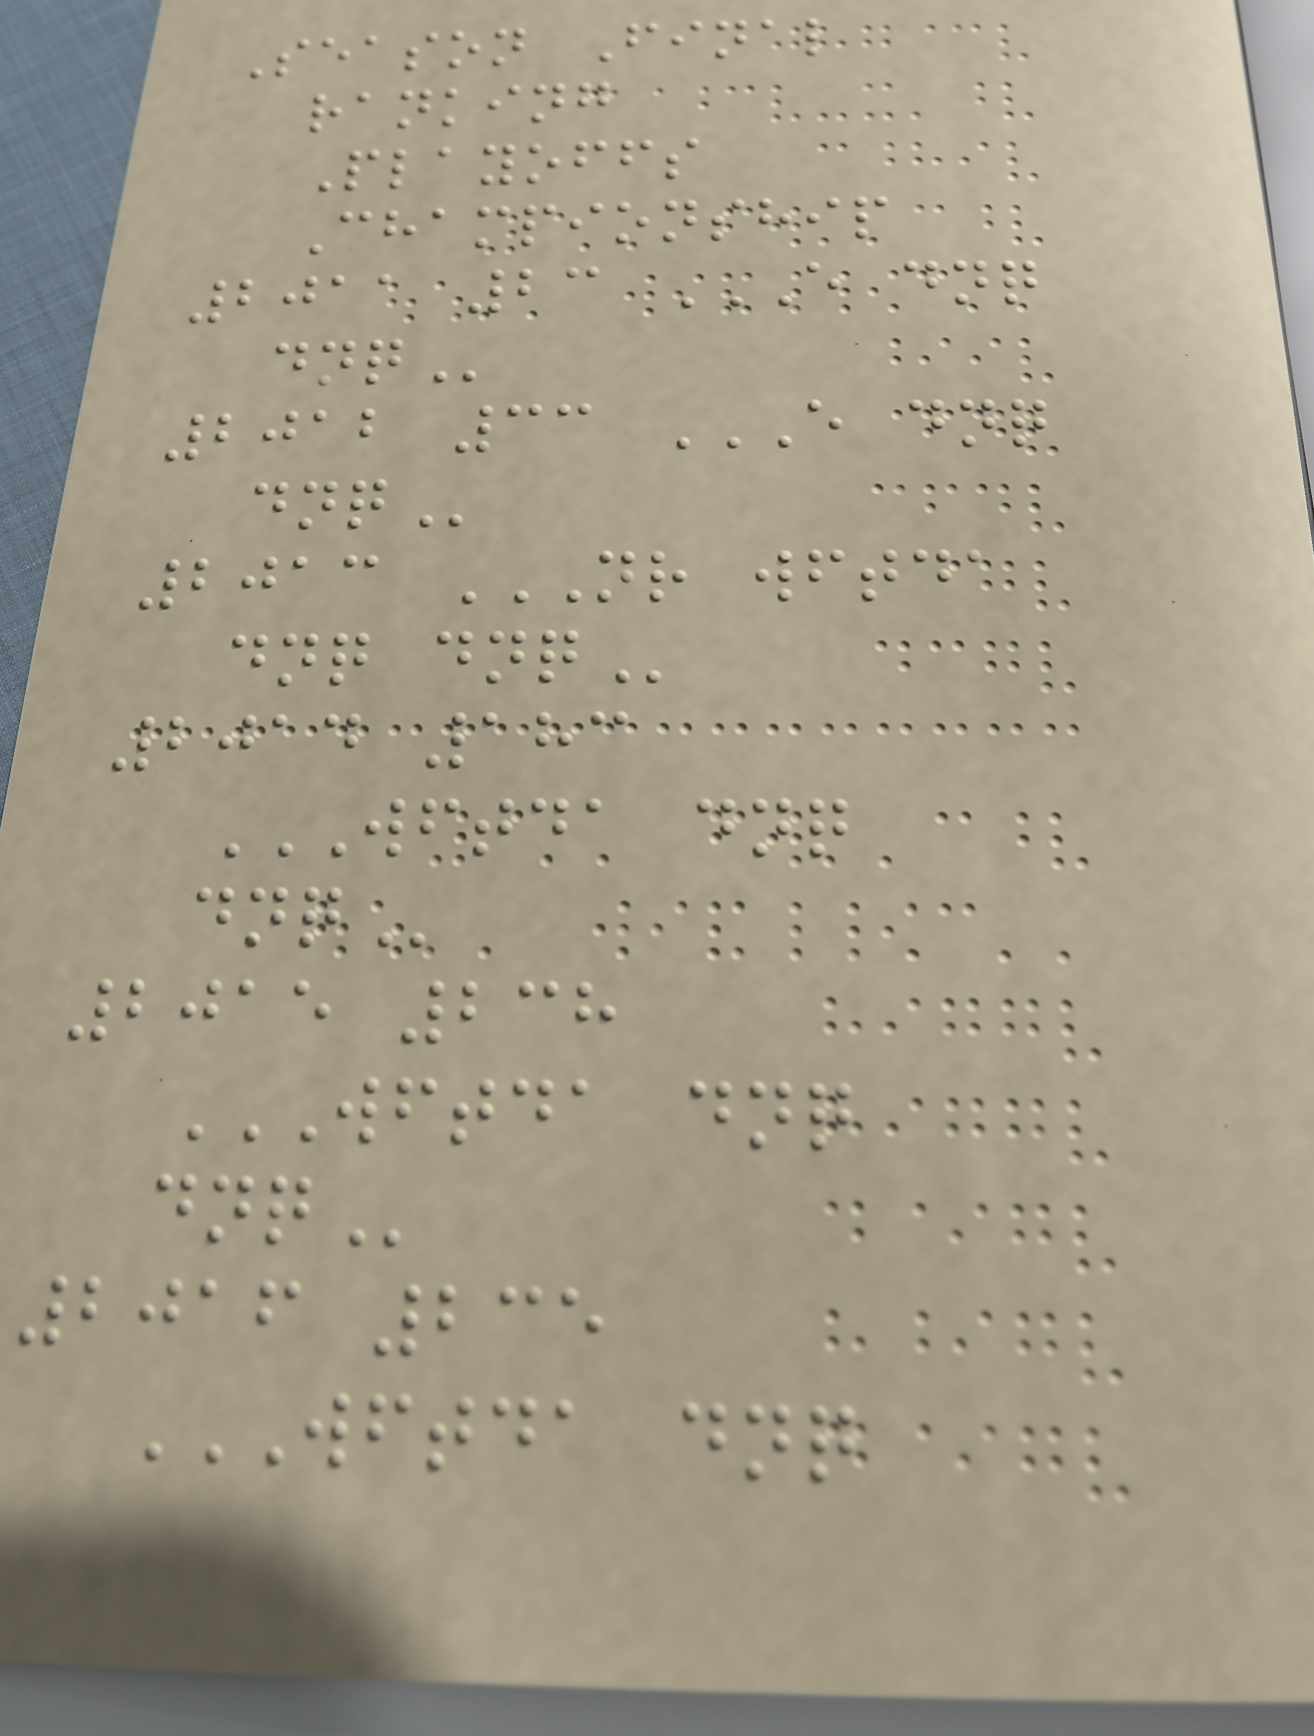Season Final
ranking
Playoffs
Championship
2011 23 E DNQ
DNQ
2012 33 E DNQ
DNQ
2013 NR WFTDA
DNQ DNQ
2014 183
WFTDA DNQ
DNQ
2015 238
WFTDA DNQ
DNQ
2016 235
WFTDA DNQ
